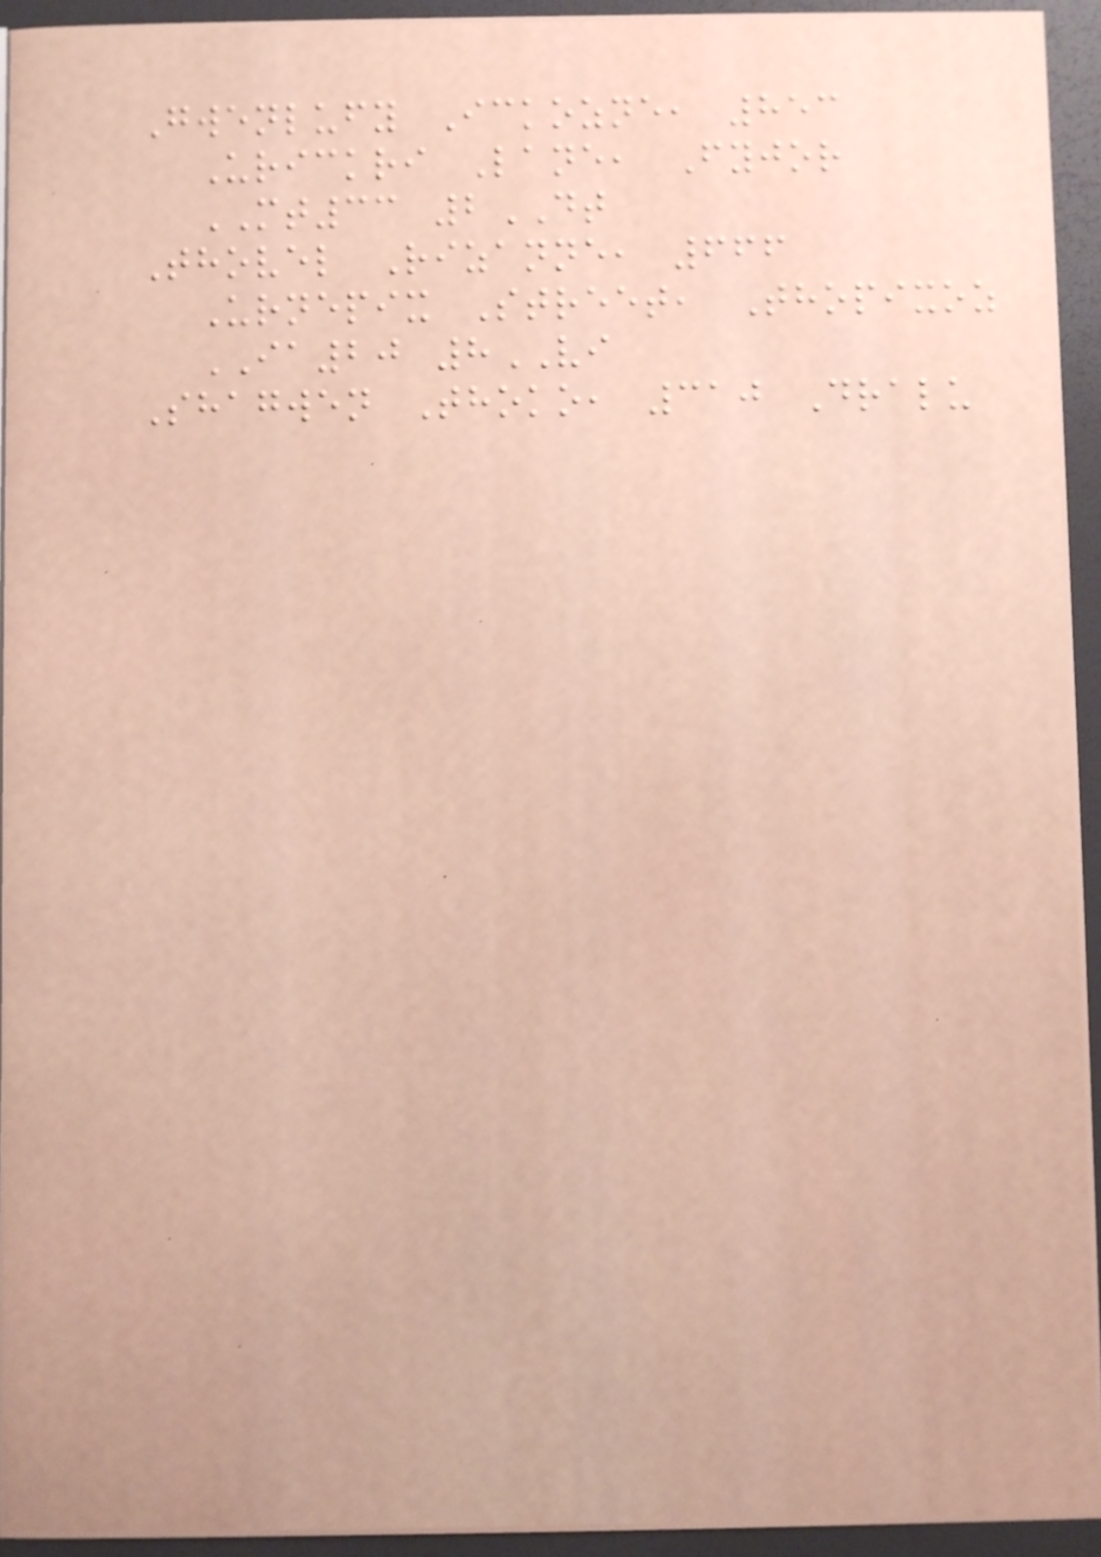Gwenlufy Ickozne, 853
Urickri Lane, Fyjor
MT33 2DT
Thovel Rizanne, 666
Urnepix Street, Thopixoz
IA20 8VI
Shagwen Thoko, 310 Dralu
